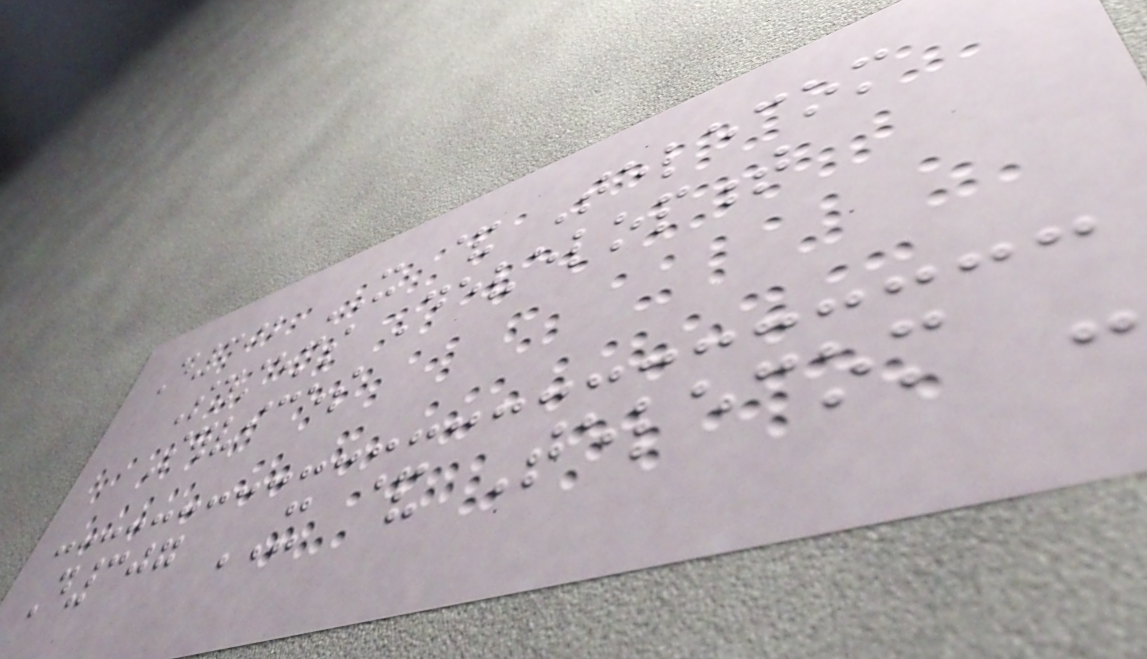D302 IT & Telecom
Systems Development
Services
D307 IT & Telecom -
